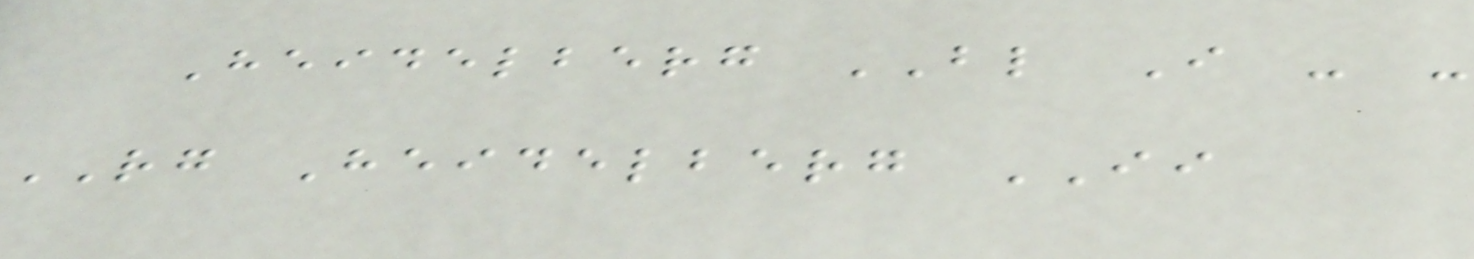Heidelberg BL I - -
RG Heidelberg II
